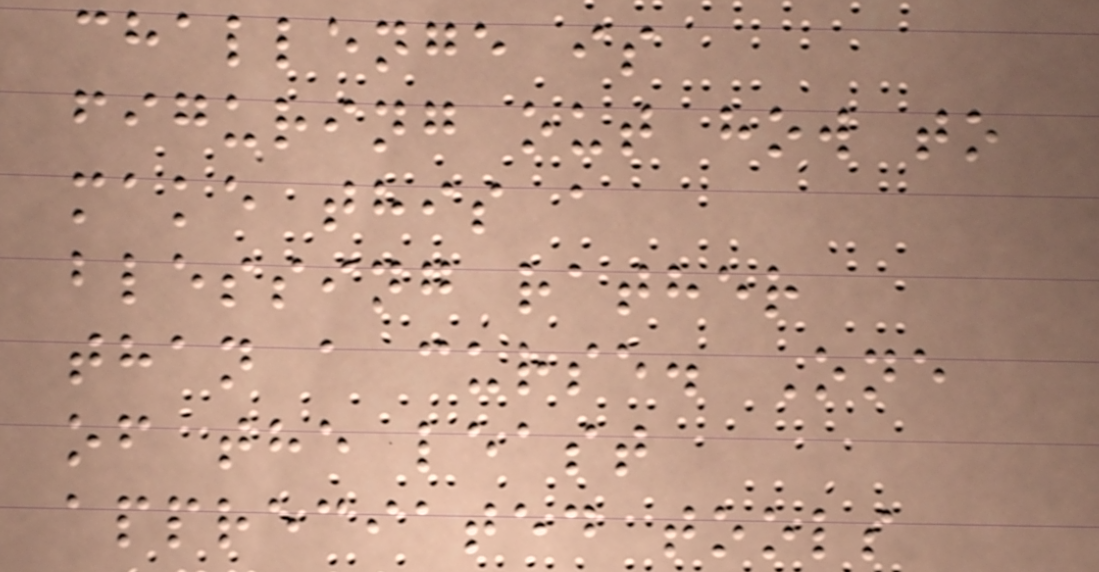challenge is
figuring out how to
make this a
blessing rather
than a curse. One
of the least
appreciated tools
